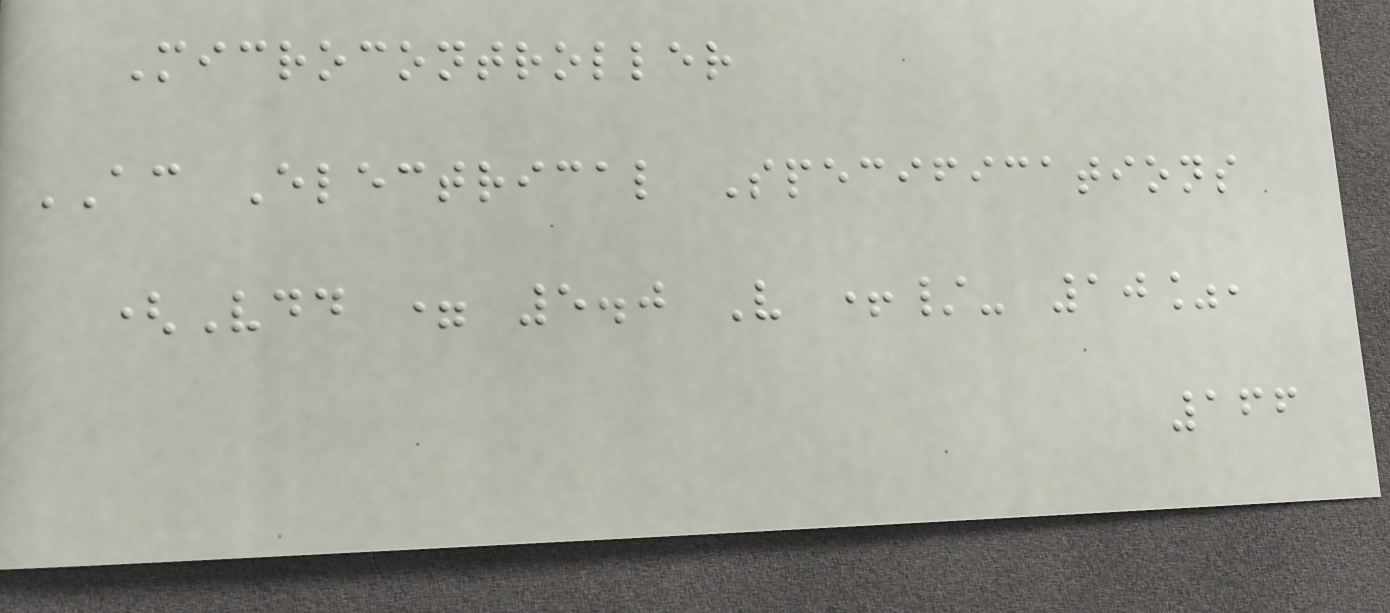Microcontroller
AC Electrical Specifications
(Vdd = 5.0 V +/- 10%,
166
